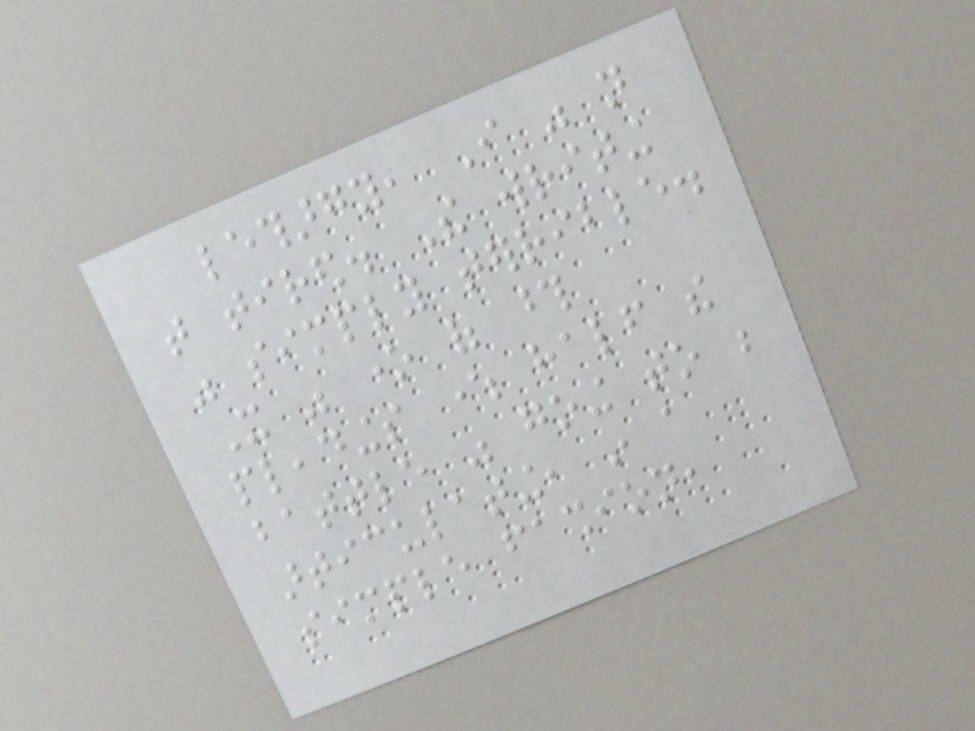lethargy, I was not
that tired. The writing
was simply terrible.
It was one of those
pleadings where half the
battle was going to be
articulating, in a
simple fashion,
